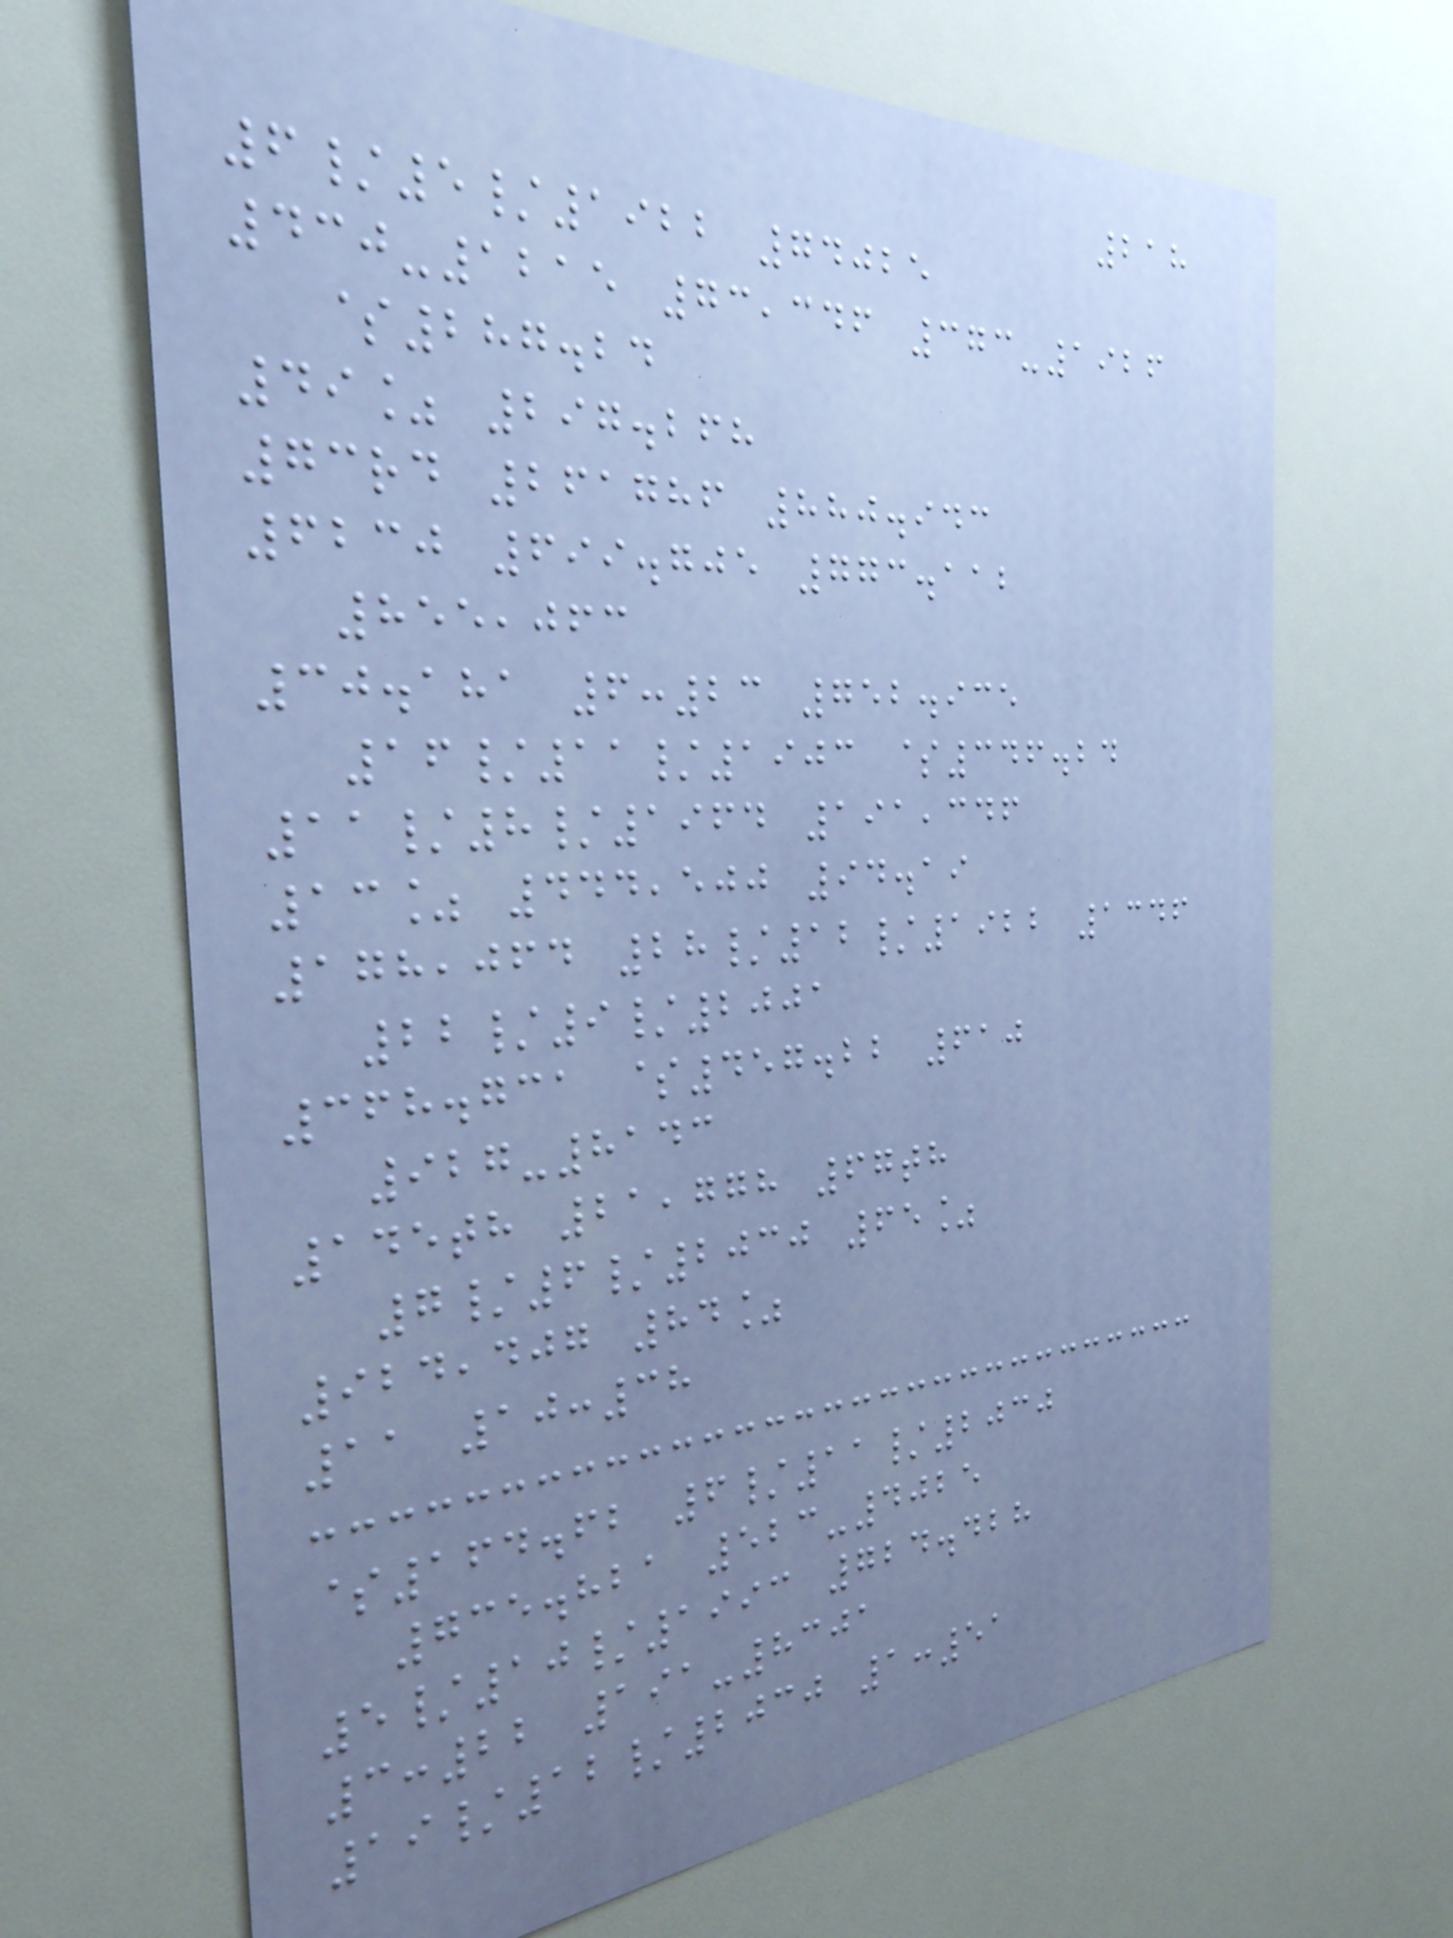218
6/5/1922 74025
430-1215 73,346 373-1926
$287.24
49% 297.268
73rd 261786 880.943
6230 699.705 773.112
855,063
30.181 6:23 752.935
16/11/1903 $346.24
11/8/1964 191,346
13% 444,500 94.19
178,064 28/12/1922 1346
22/9/2001
368.731 $457.22 610
927-8143
145th 21,778 67th
7/6/2030 65%
924,407 84%
11 10:38
$164.62 6/11/2030
735.821 523-4025
5/10/1993 724.428
3:22 191-8301
19/12/2030 1:51
